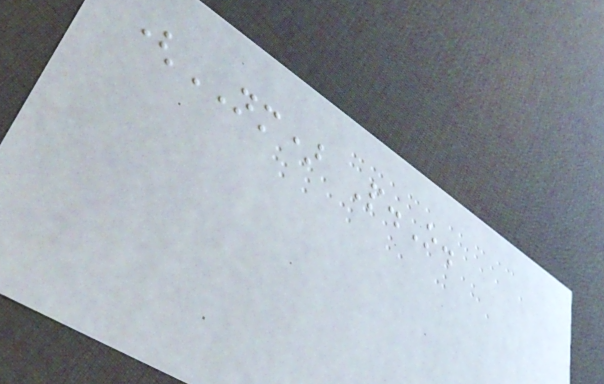(NM) P.O.
